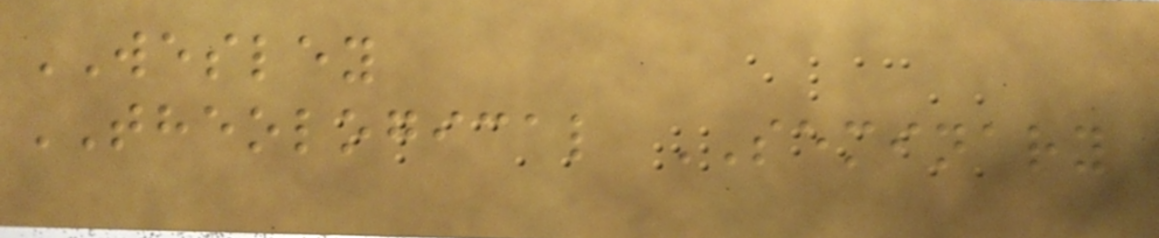WESLEY
THEOLOGICAL SEMINARY
